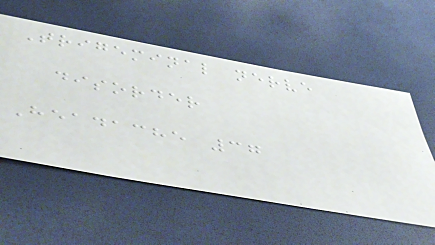Trigeminal nerve
disorder
Headache 37
